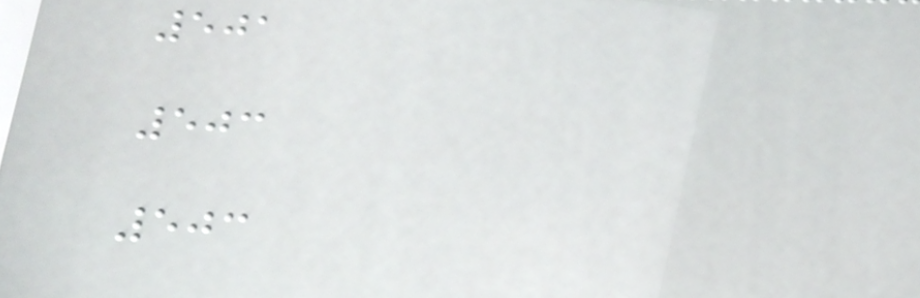501
503
503
